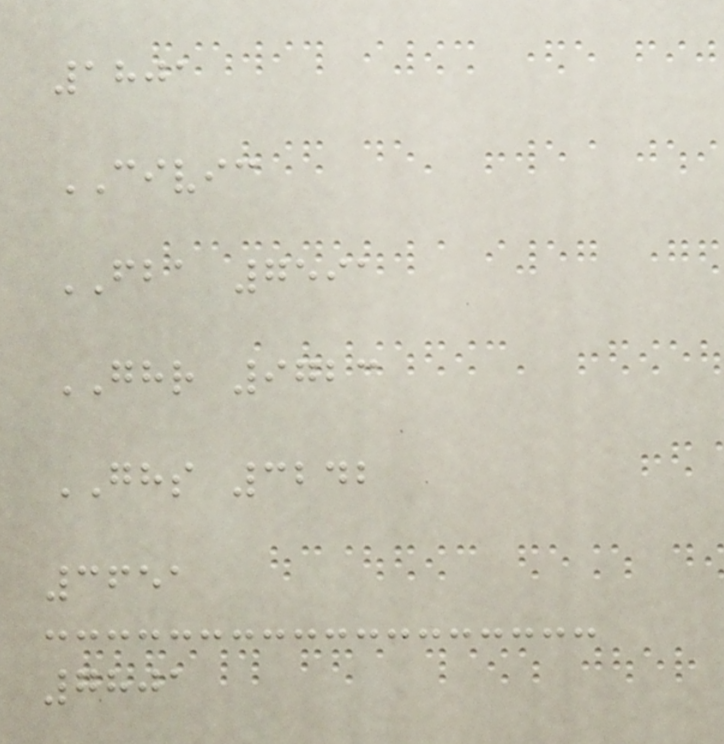1801
CIVIC
FBA 7591
GHR 9723
GHS 3242
3651
7801
